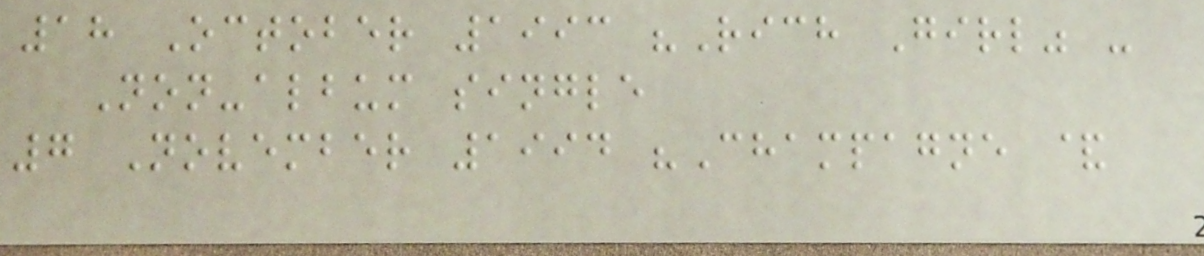18 October 1993 "Rich Girl" -
Non-album single
7 November 1994 "Champagne &
